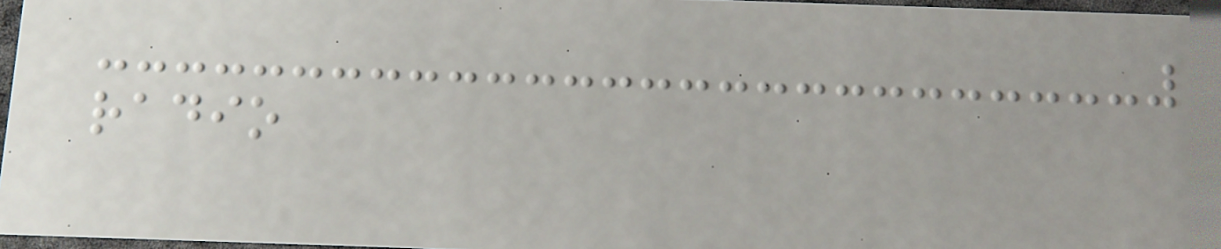radio
